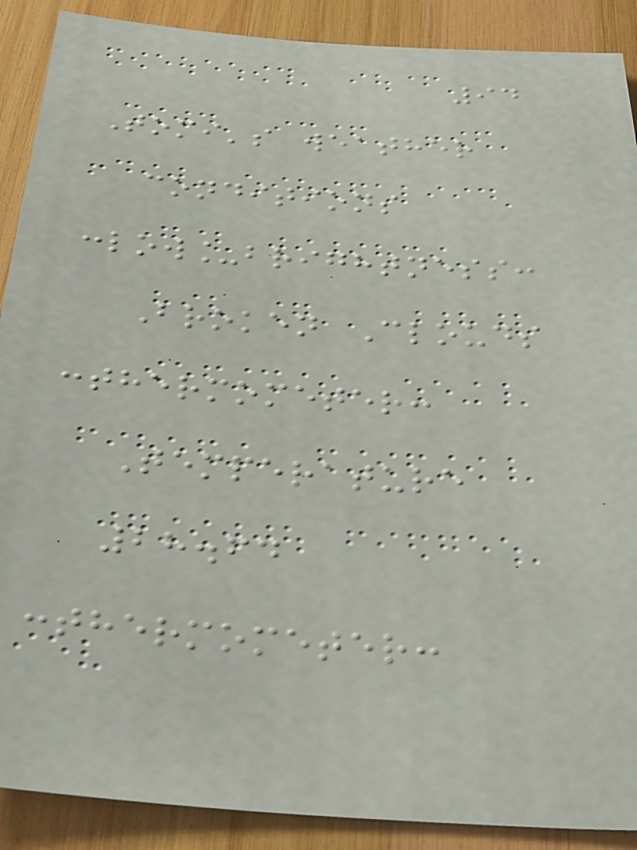94
Tomi's weather
conditions
:low_brightness:
Broken Clouds
:thermometer:
Temperature
28.64
:thermometer:
